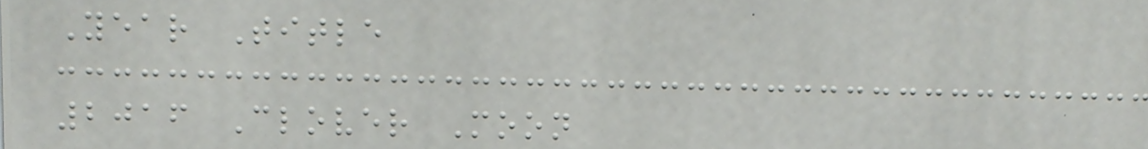Year Title
2016 Clover Moon
